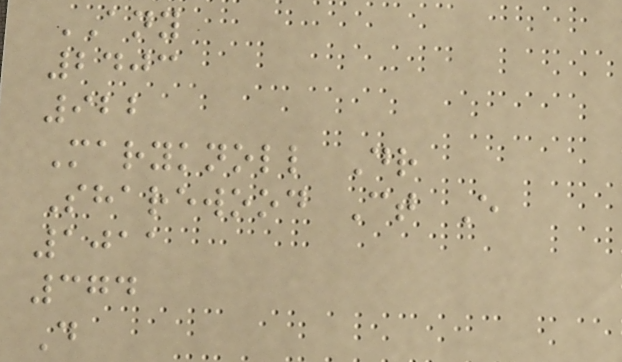ANY
2403
922
Maryknoll Dr
Sharewood Ct E
1011
374
D
